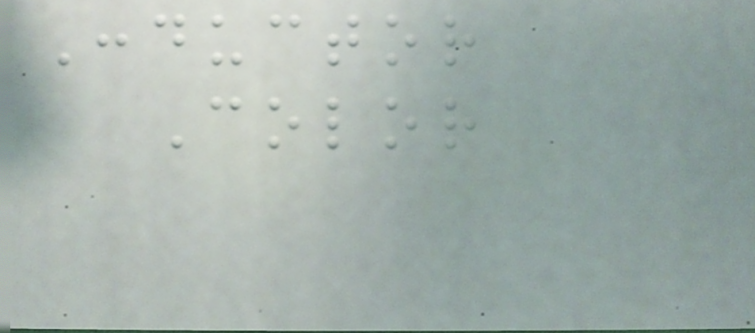Conductor
Color
